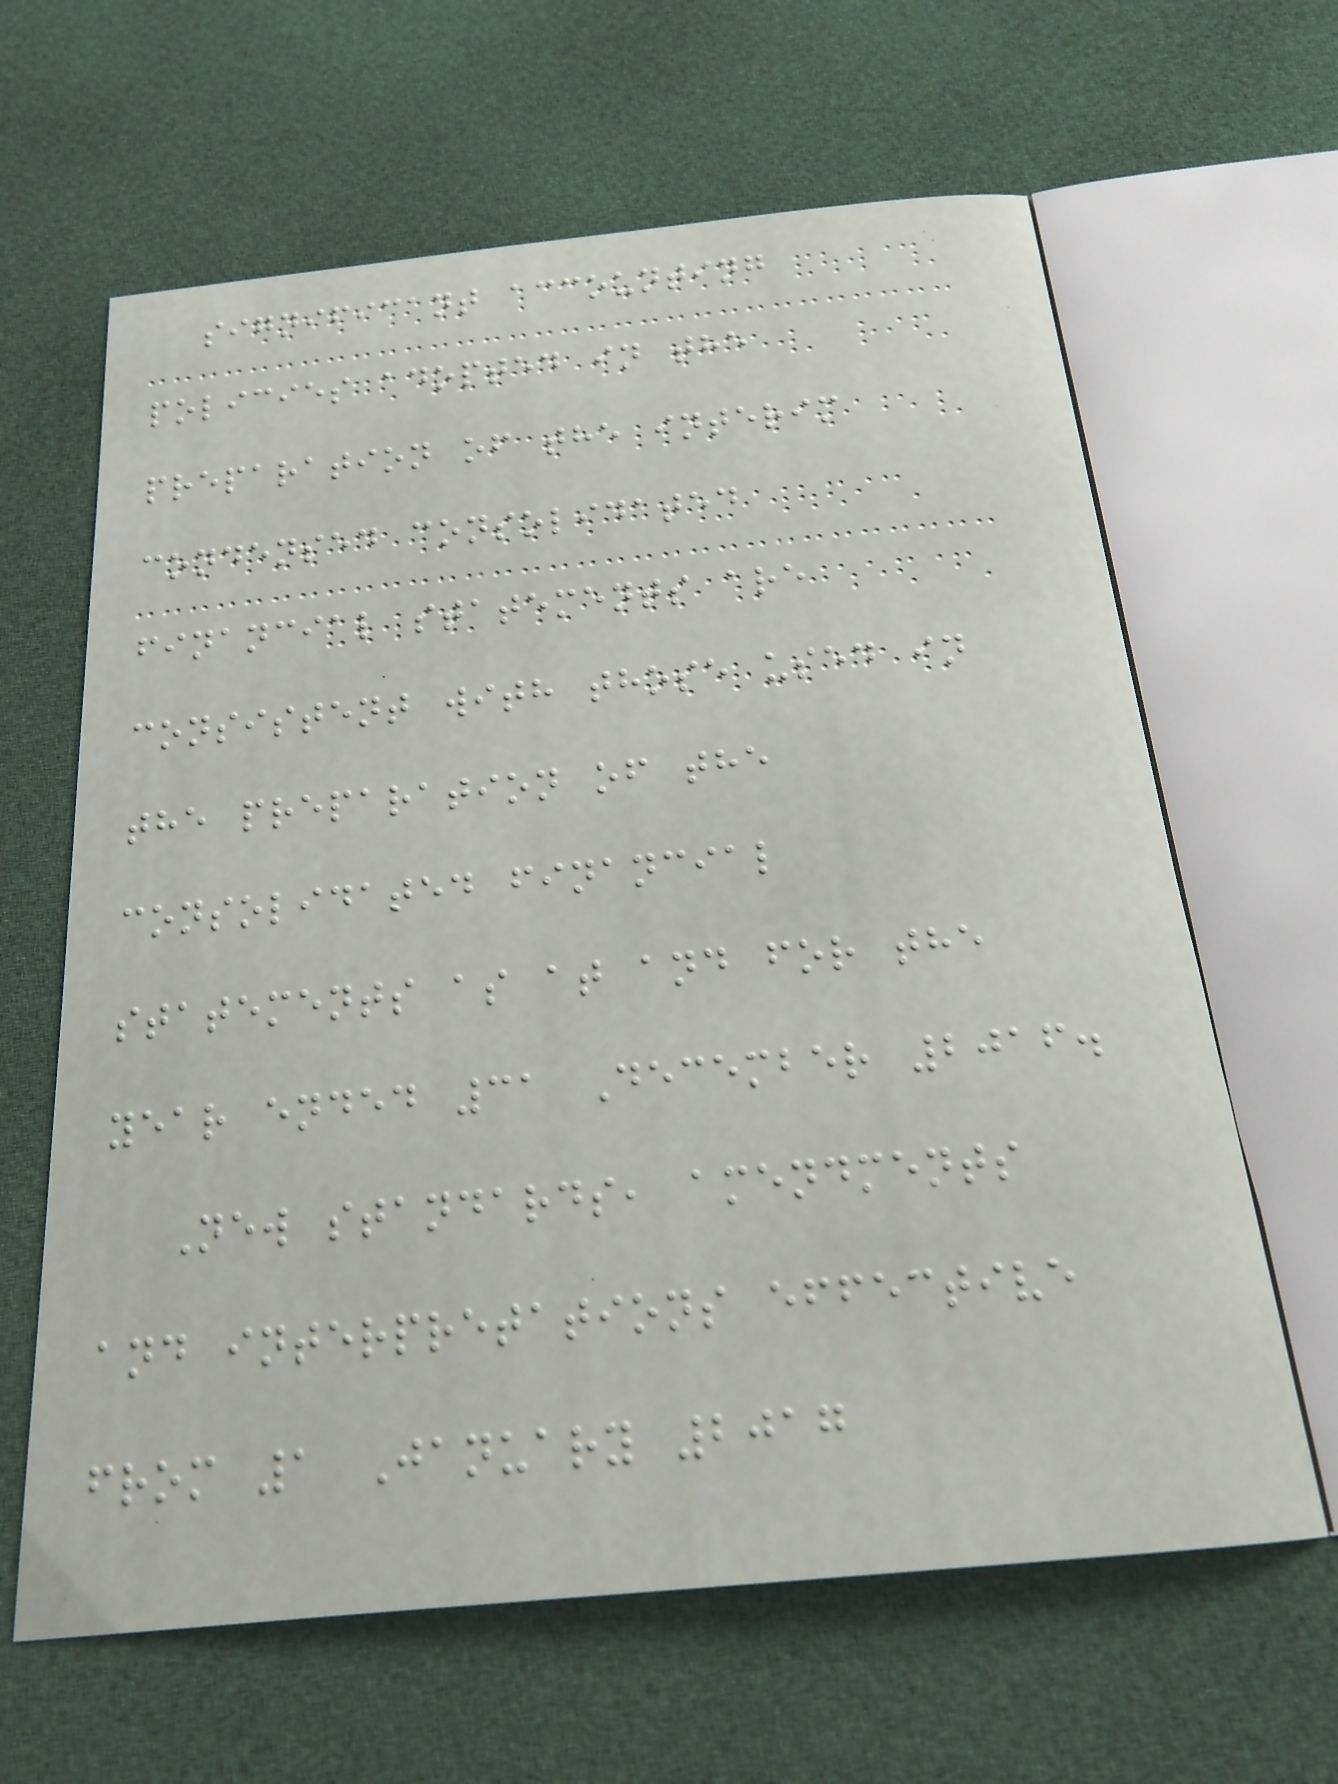significant accounting
policies adopted in the
preparation of the interim
condensed consolidated
financial statements are
consistent with those used in
the preparation of the
consolidated financial
statements as at and for the
year ended 31 December 2016.
New standards, amendments
and interpretations effective
from 1 January 2017
